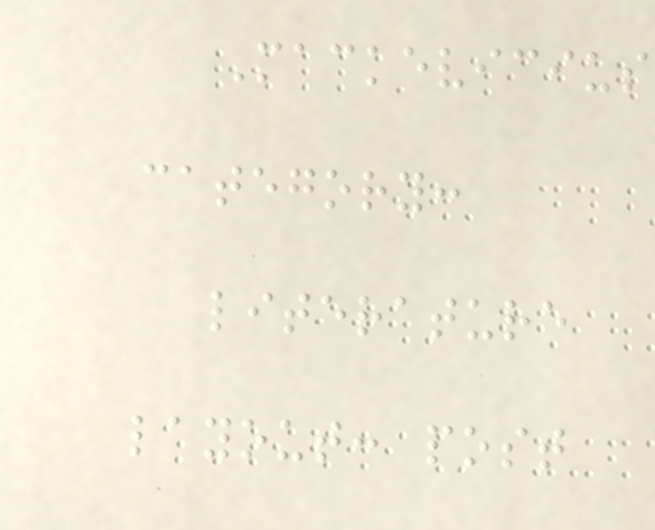Mackevicius
category:
literature
layout: post
